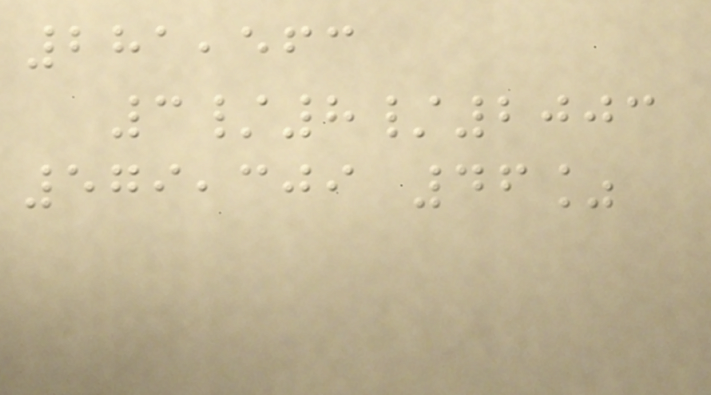281,563
3/8/2003
579,309 46%
